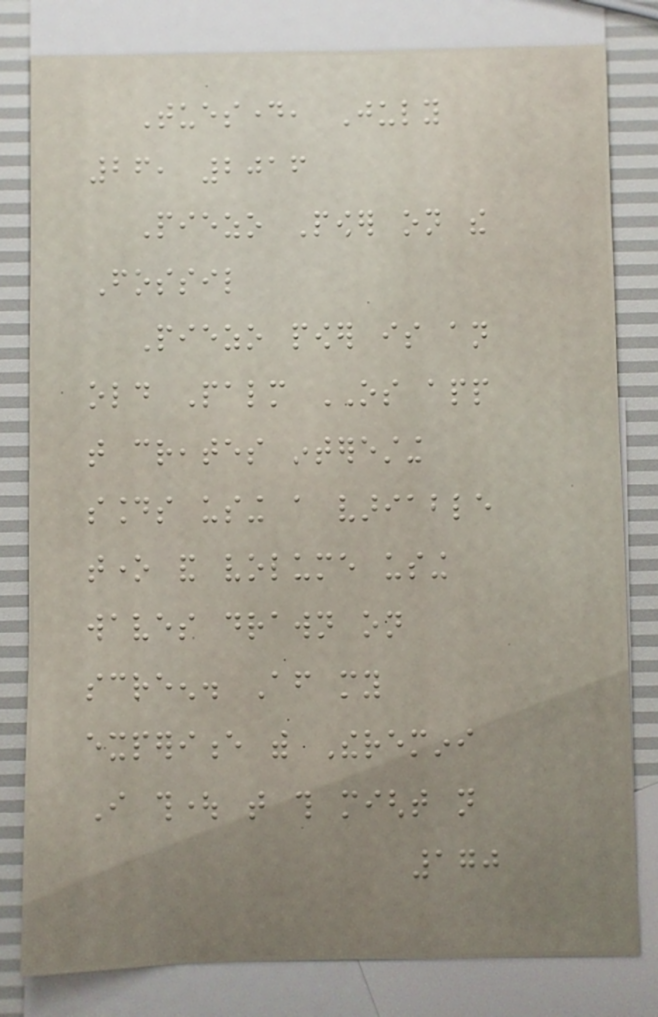Tuesday, July
26, 2016
Piezo Power on the
Fossil
Piezo power is an
old Palm OS app
that creates interesting
sounds using a variable
tone and volume using
waves drawn on
screen. After my
experience with Theremini
I thought that this might not
170
